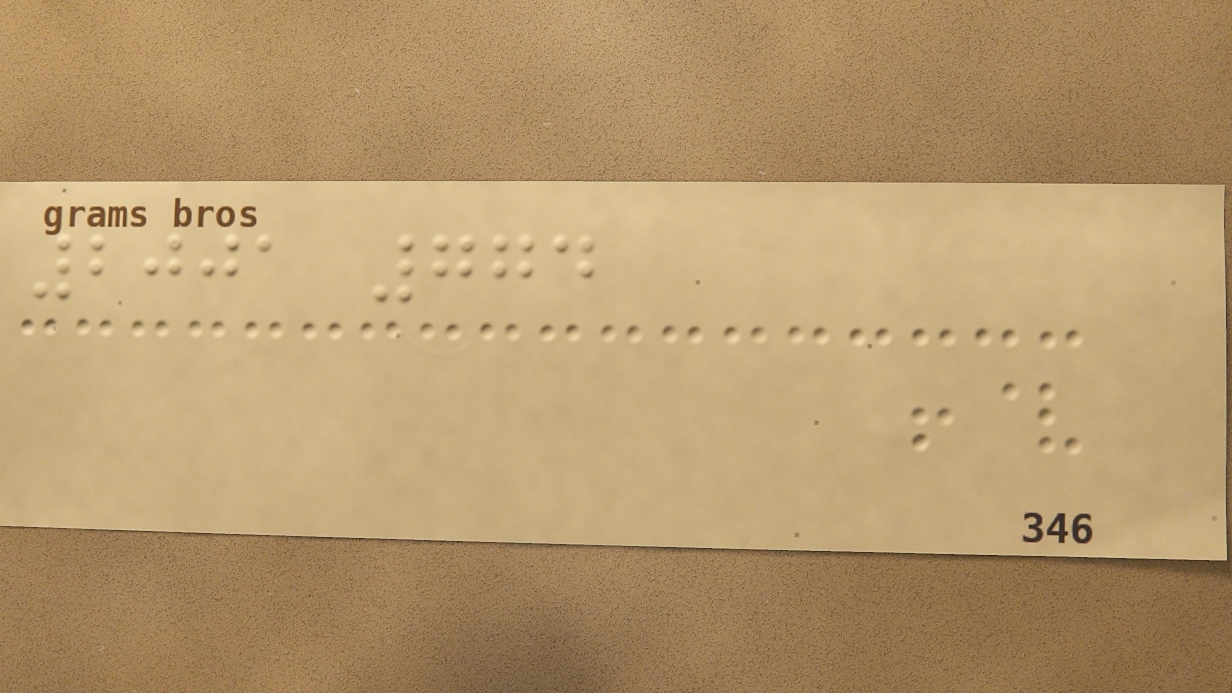2001 774
